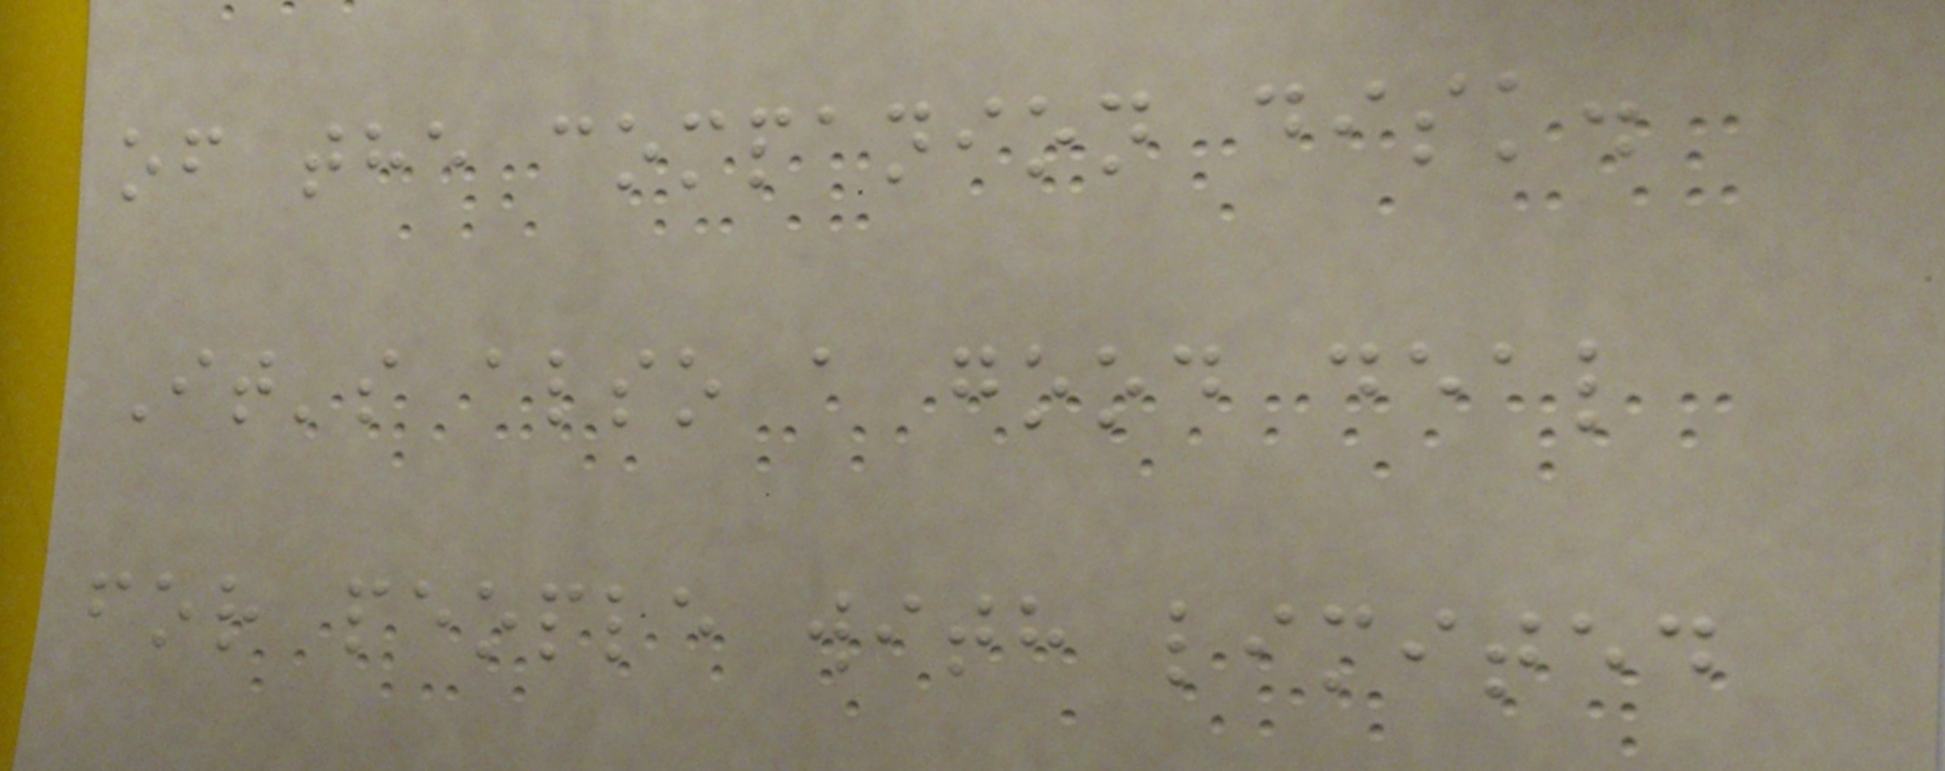of the companion disk.
It's also a good deal
for people with limited
